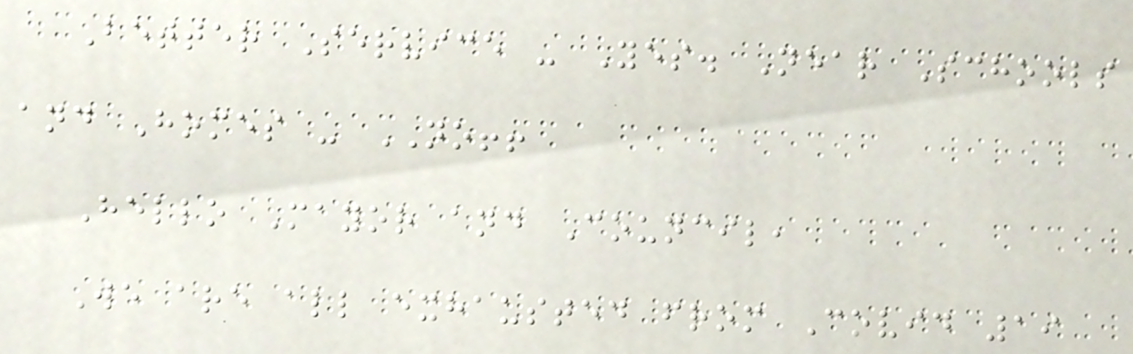Better Service - Yes. Near Schools
and Homes - NO!!
Hello Mayor and Council,
We are all exhausted from Covid 19
